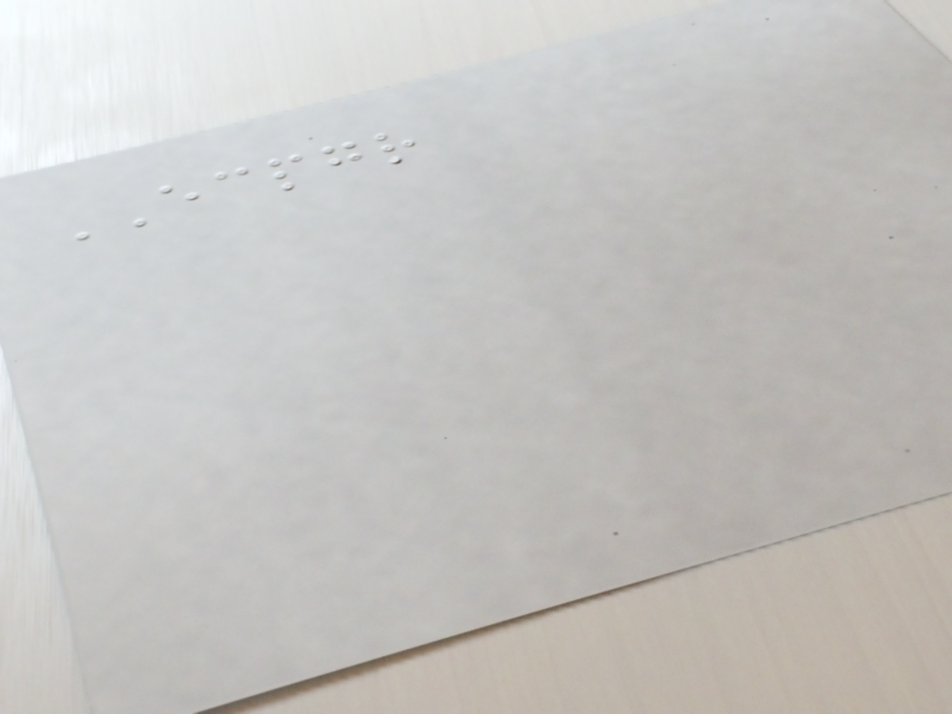ECPGR
